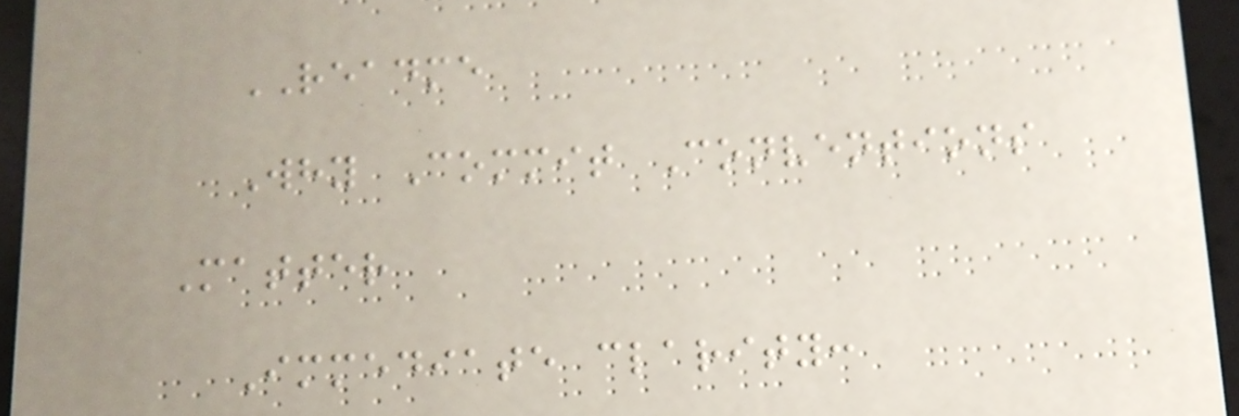README
Why Commit Conventions
Matter
Immediate clarity:
